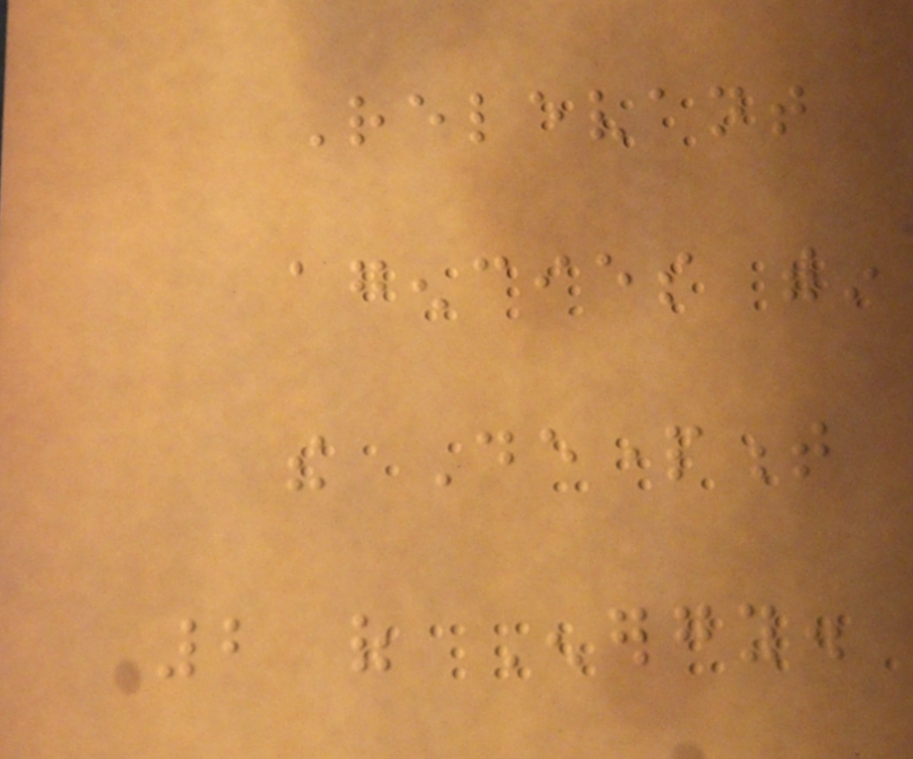Relevant
agencies within
the Department
2 of Energy.
